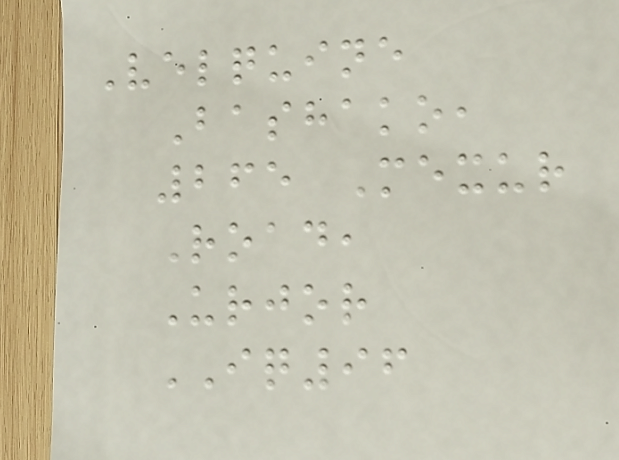Velquine
Bashako,
265 Mexur
Road,
Urjor
IQ96
